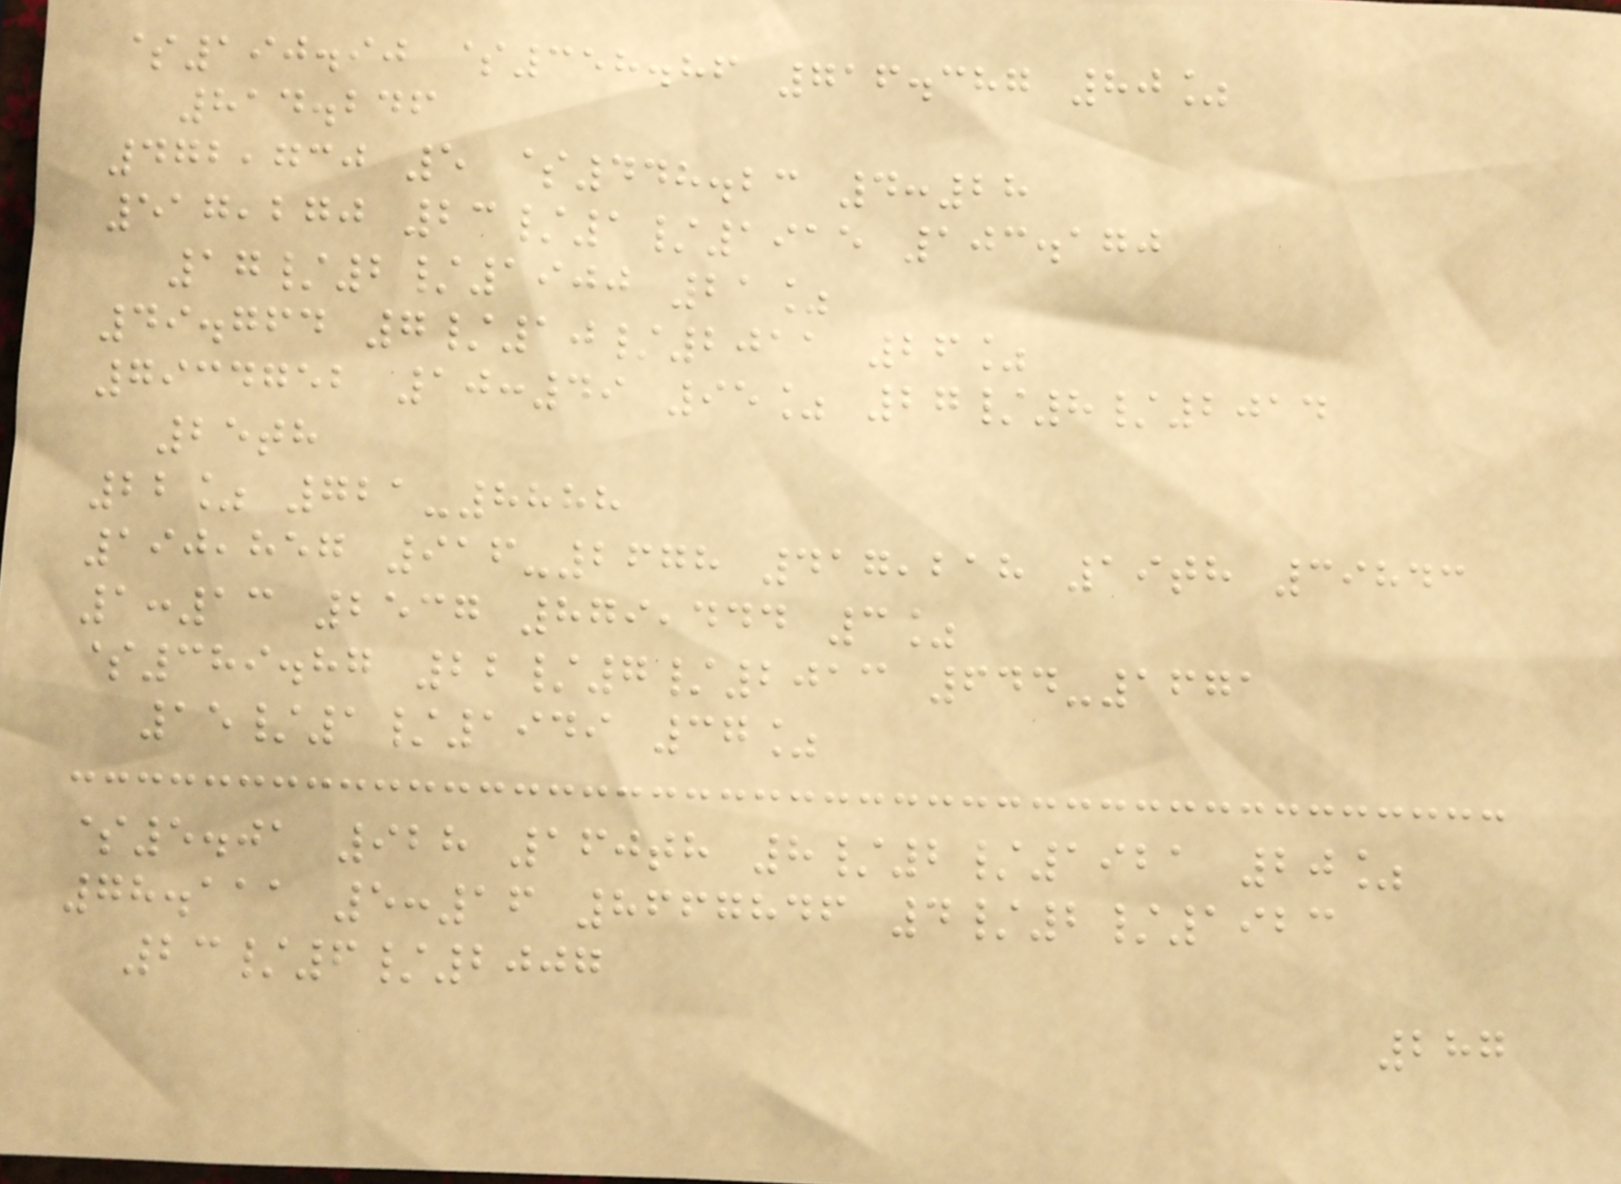$190.90 $358.86 716.387 80%
814.246
472,730 5 $448.23 4:28
517,270 23/1/1915 103.170
17/2/1900 21%
49.764 7/10/2011 26%
7934752 10:49 95% 27/8/2014
25th
22% 721-8888
190,857 916-2678 417,218 19th 39843
1:13 2537 879,444 3%
$389.87 22/7/2013 644-1671
15/1/1949 37%
$5.01 928 160th 8/2/1921 20%
78.111 5:16 8667846 4/2/1923
23/6/2007
287
